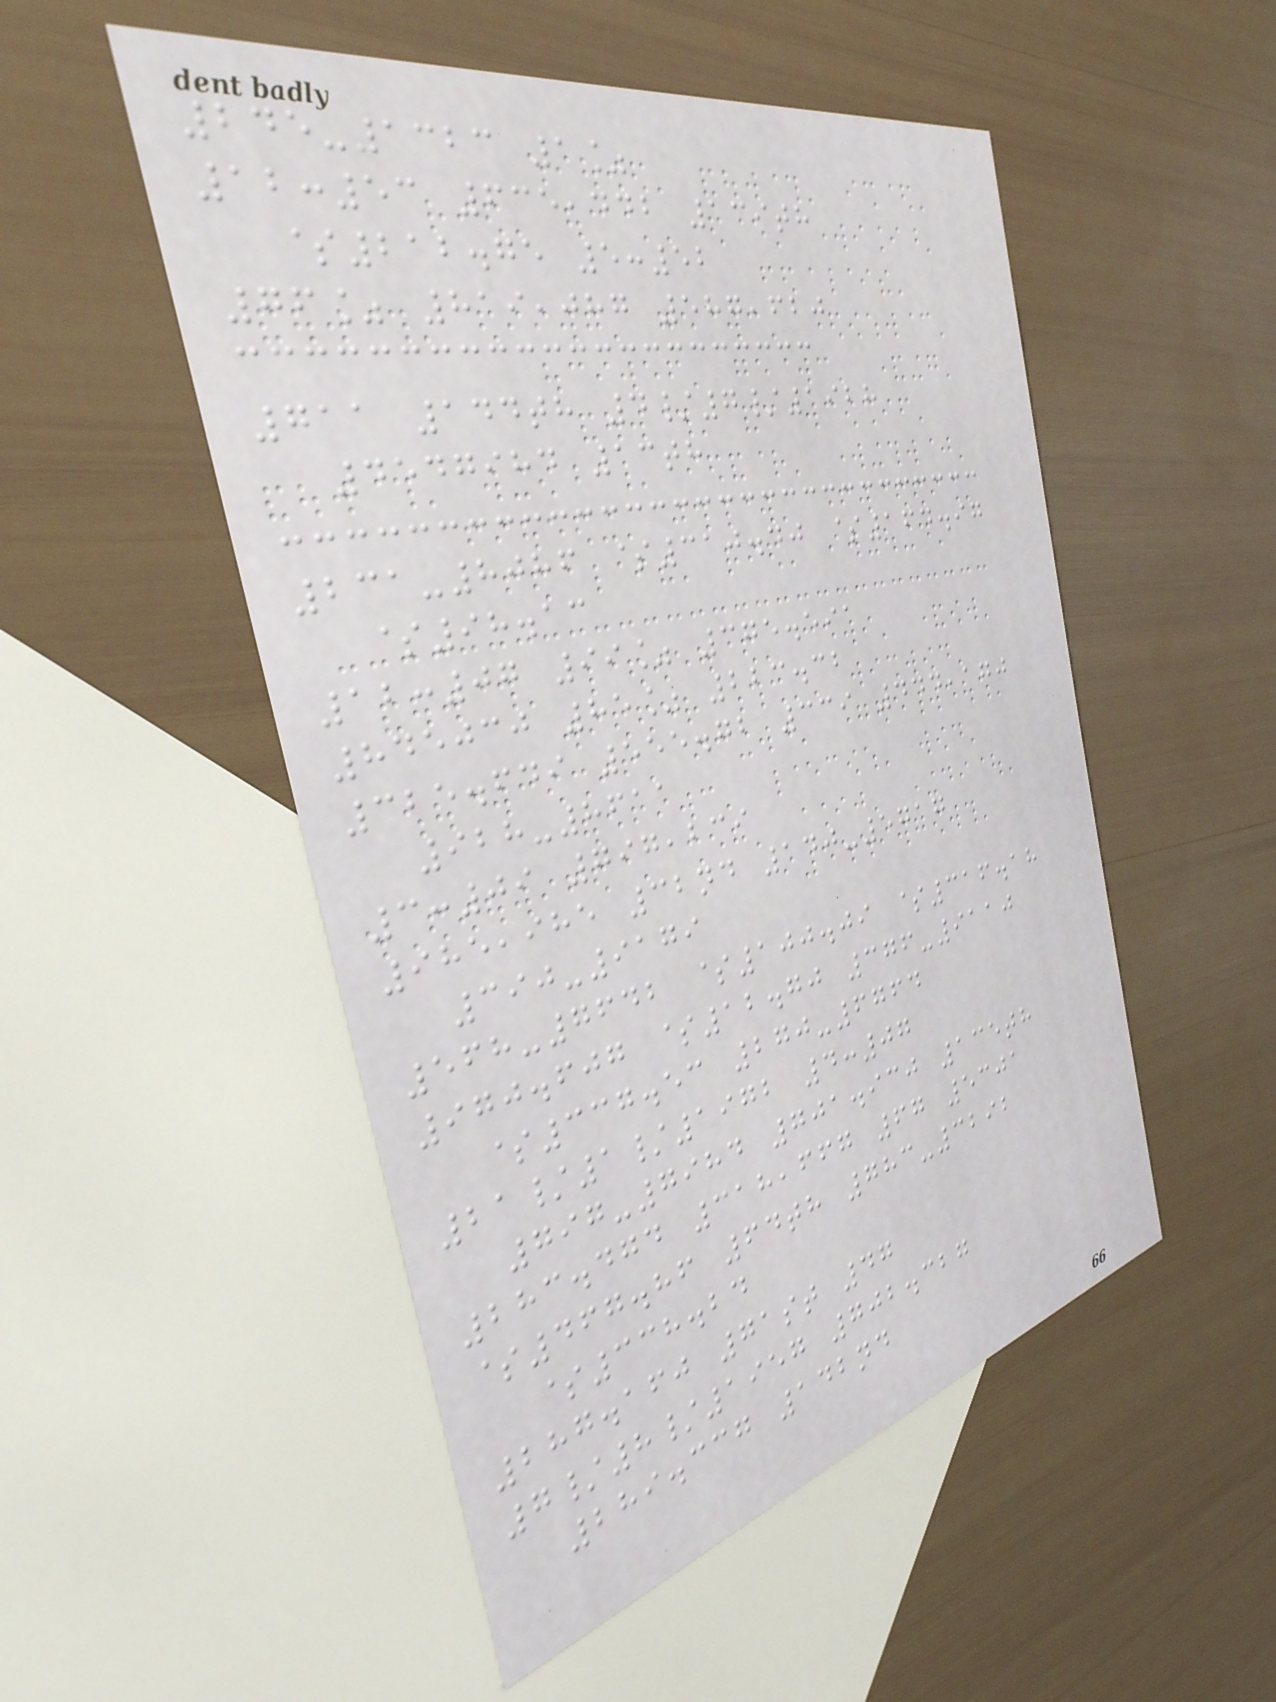245-1323 1%
12:53 635,442 139th
$212.75 5:52
76% 819,087 587,620
711 144th 4/7/1928
4547984 13th
231-8086 $310.40 $164.97
$98.13
12:07 99% 375.591
845030 85% 223.32
325.649 555.72 339 444,170
928-8611
3:09 797,239
985,985 32nd 140-5717
390-9179
568-7642 $100.09 $316.18
970.607 $12.70 376-9110
$337.53 270-6764
21/1/1972 4:07
797-7984 701.930 135th
283.474 318,667 67 5301
$467.86 64th 783-3292
$338.24
287.160 71st 47
7/8/1957 702.327
289.337 142nd
